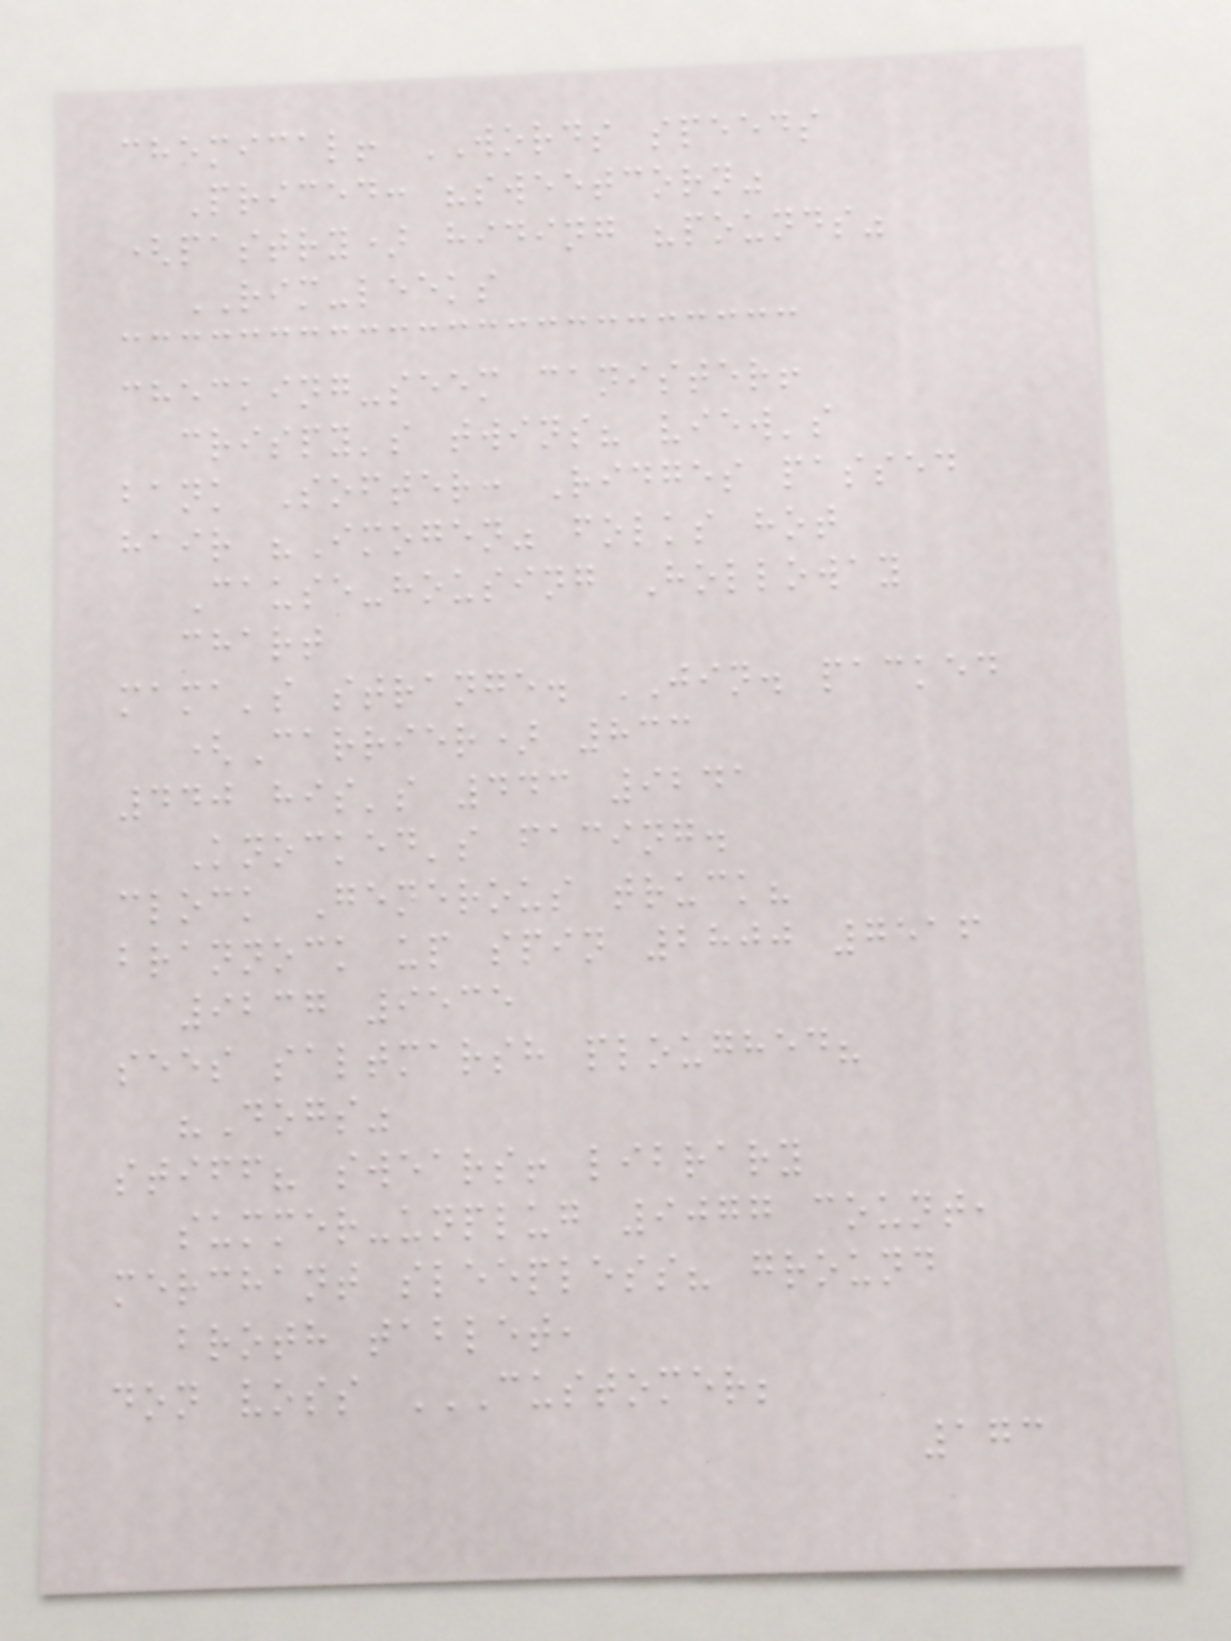chemical! WORDS speeds
Priced: "sweetcorn"
(pastry) hiding "pounds"
RIM-leeks
checking-seem canister!
crispy's twins? view's
bank Softer: Ridges passed
hair "Imogen" folks hot
Cause-housing Holloway
chart
mama's strange. JIN. packed
(Carrier) 833
440 his's 443 9241
Knocked's facing.
clock Generous truck?
brannock up spin 2800 7516
9237 9535
sees saltmarsh ploughed?
"Dogs"
stiff? swears! library
summer-unplug 9077 count,
merchant sleepless? ground
broth tablet,
don voss CUSTOMER;
173
